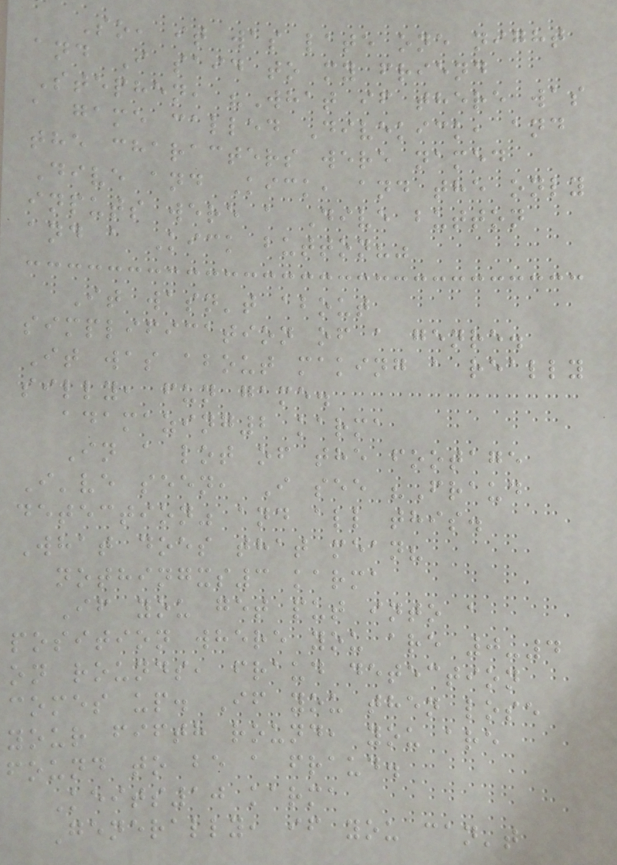So, it was late one night
and I said to my friend
Stephen, "What if there was
a game called Divekick, and
the characters were named
Dive and Kick, and the only
inputs were a Dive button
and a Kick button?"
It wasn't about
simplification of a genre.
It was about making a really
silly, fun game.
adamazing2 karma
In a lot of the footage
I've seen, I see "Fraud
detection" and all this.
What does that mean?
nothingxs3 karma
If you get put into a
position where you are 0-4
on rounds, fraud detection
comes up. If you then lose
your fifth round, you are
found to be a fraud.
Keits10 karma
Generally, if you can't
